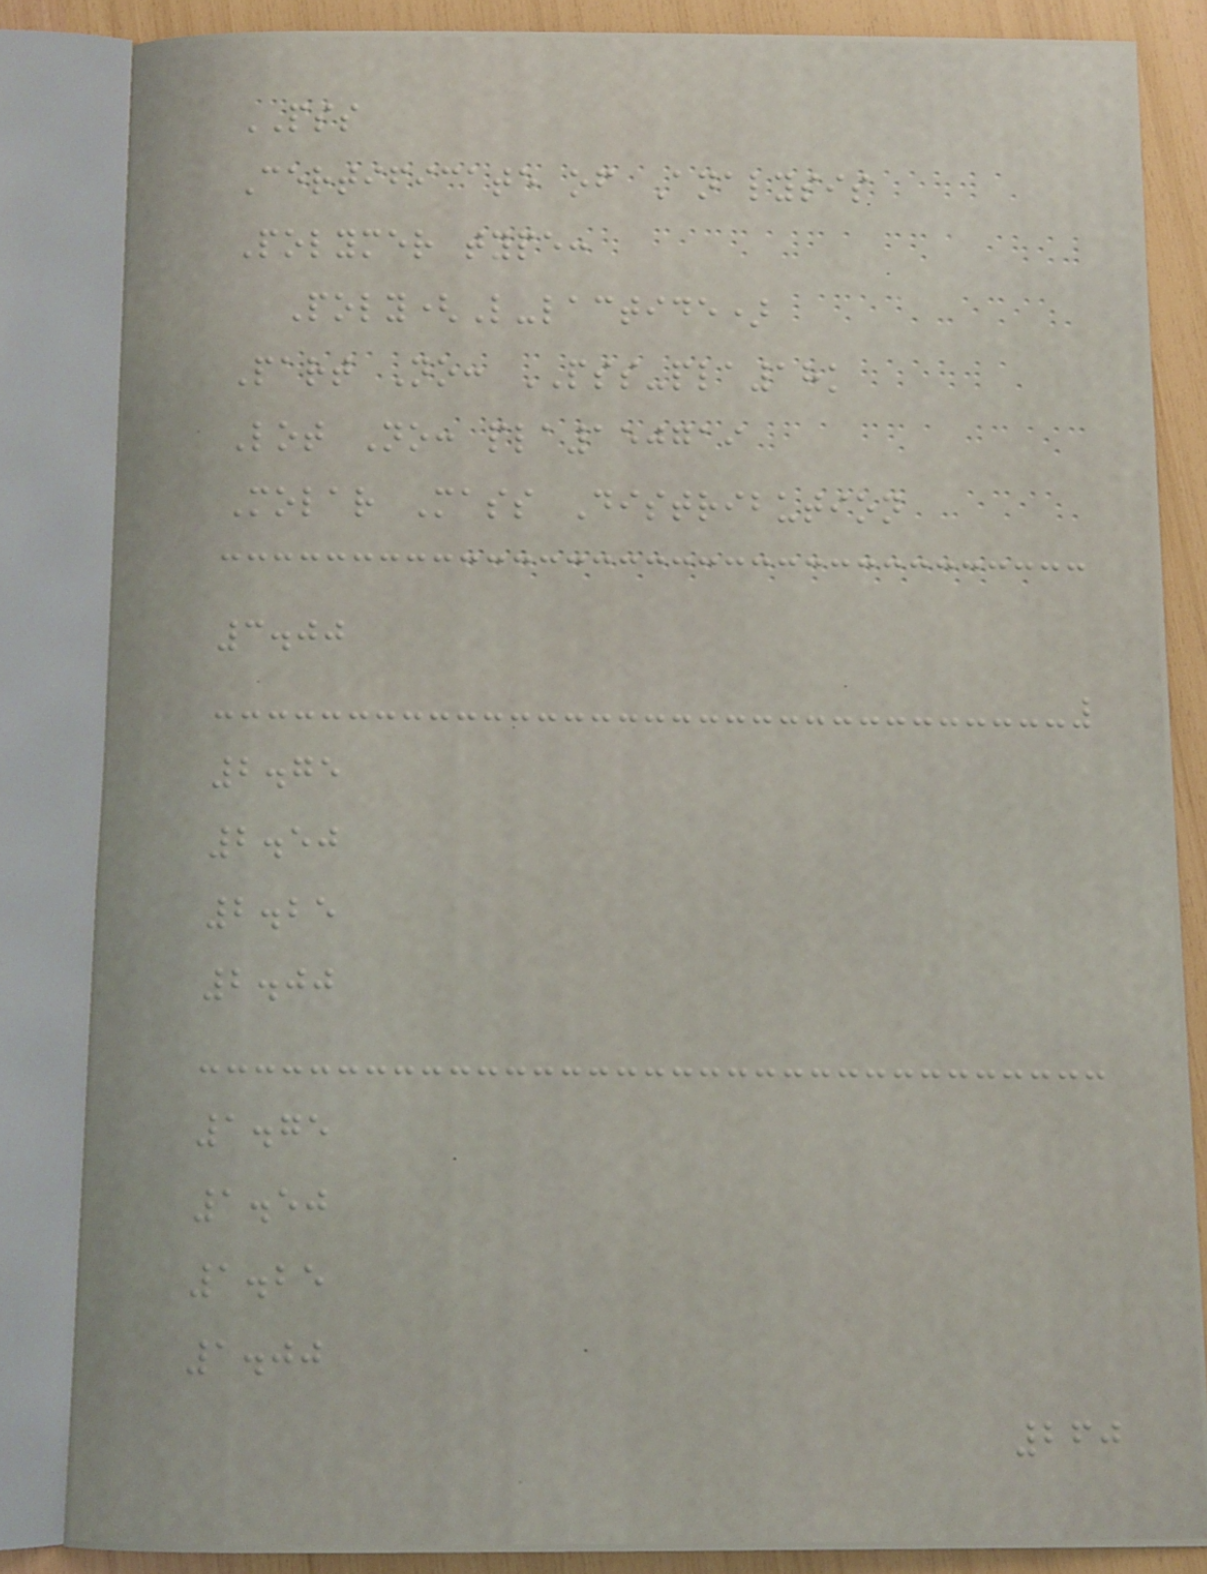PSS
Certificate of Analysis
Polymer type:
Poly(L-lactide)
Part No: PSS-pla18k
Lot No: pla150719
Molar Mass Distribution
3.00
2.75
2.50
2.25
2.00
1.75
1.50
1.25
1.00
260
